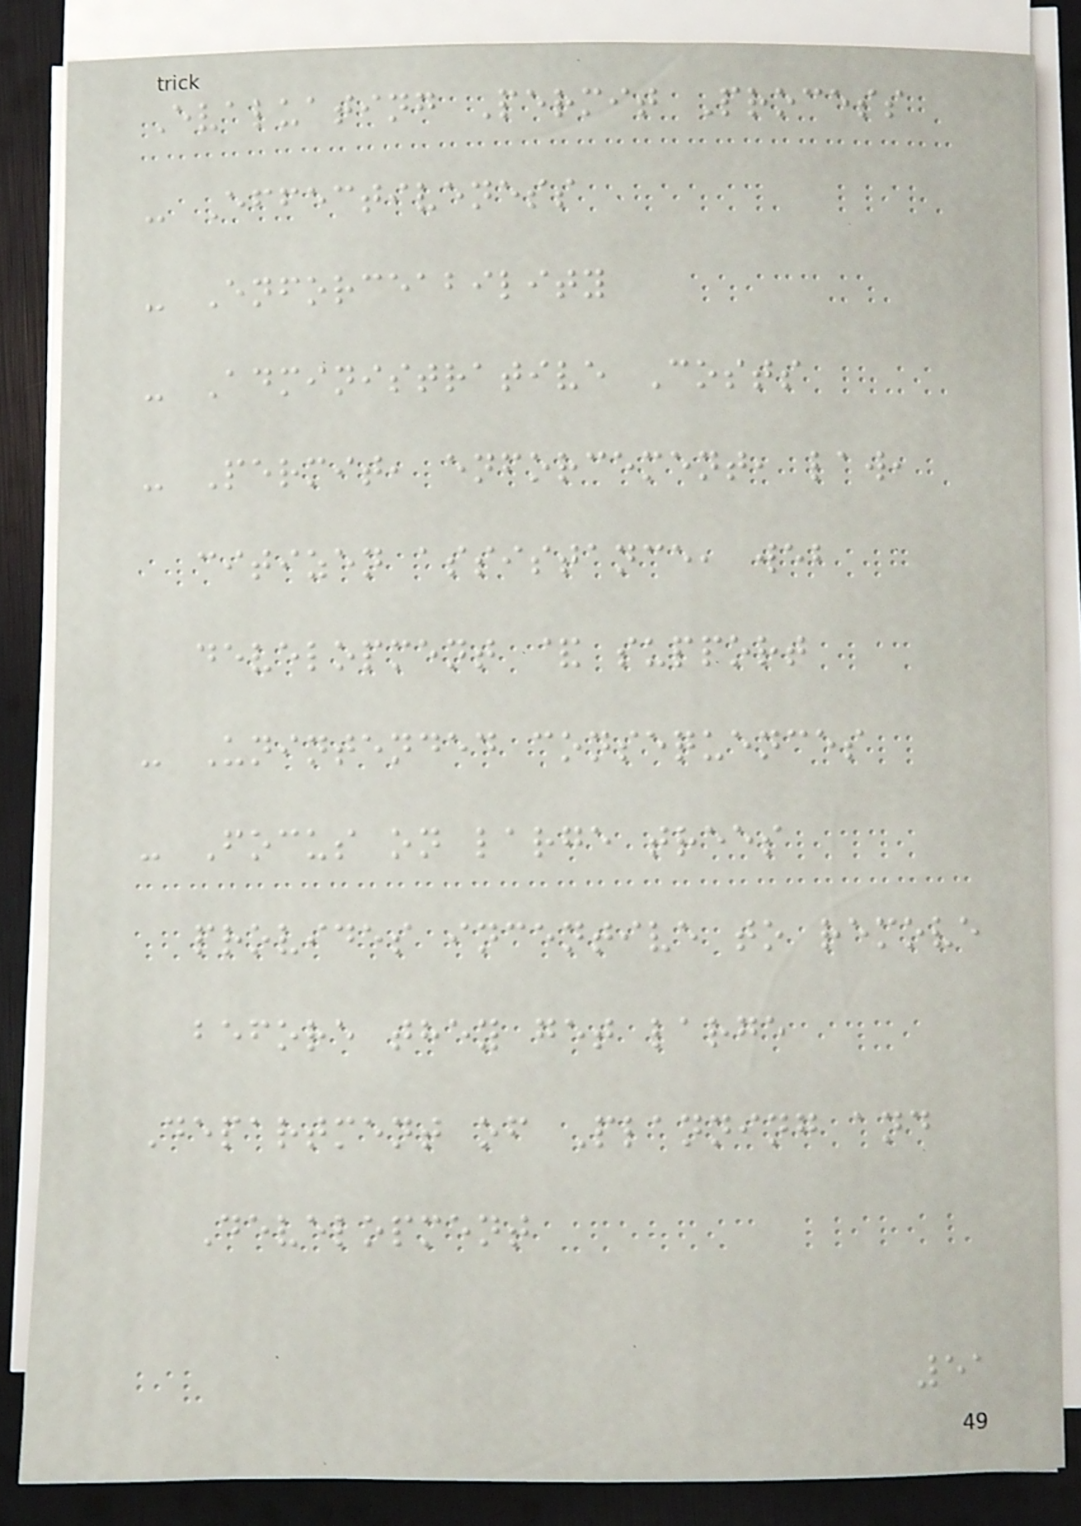Evaluating Permit Process
- Effectiveness
- Enforceability
- Administrative Costs
- Permit, enforcement, law,
citizen assistance, web
development & support
- Unintended consequences
- Focus on large trees
provides incentive to remove
before they get large
Department of Planning and
Development
51
